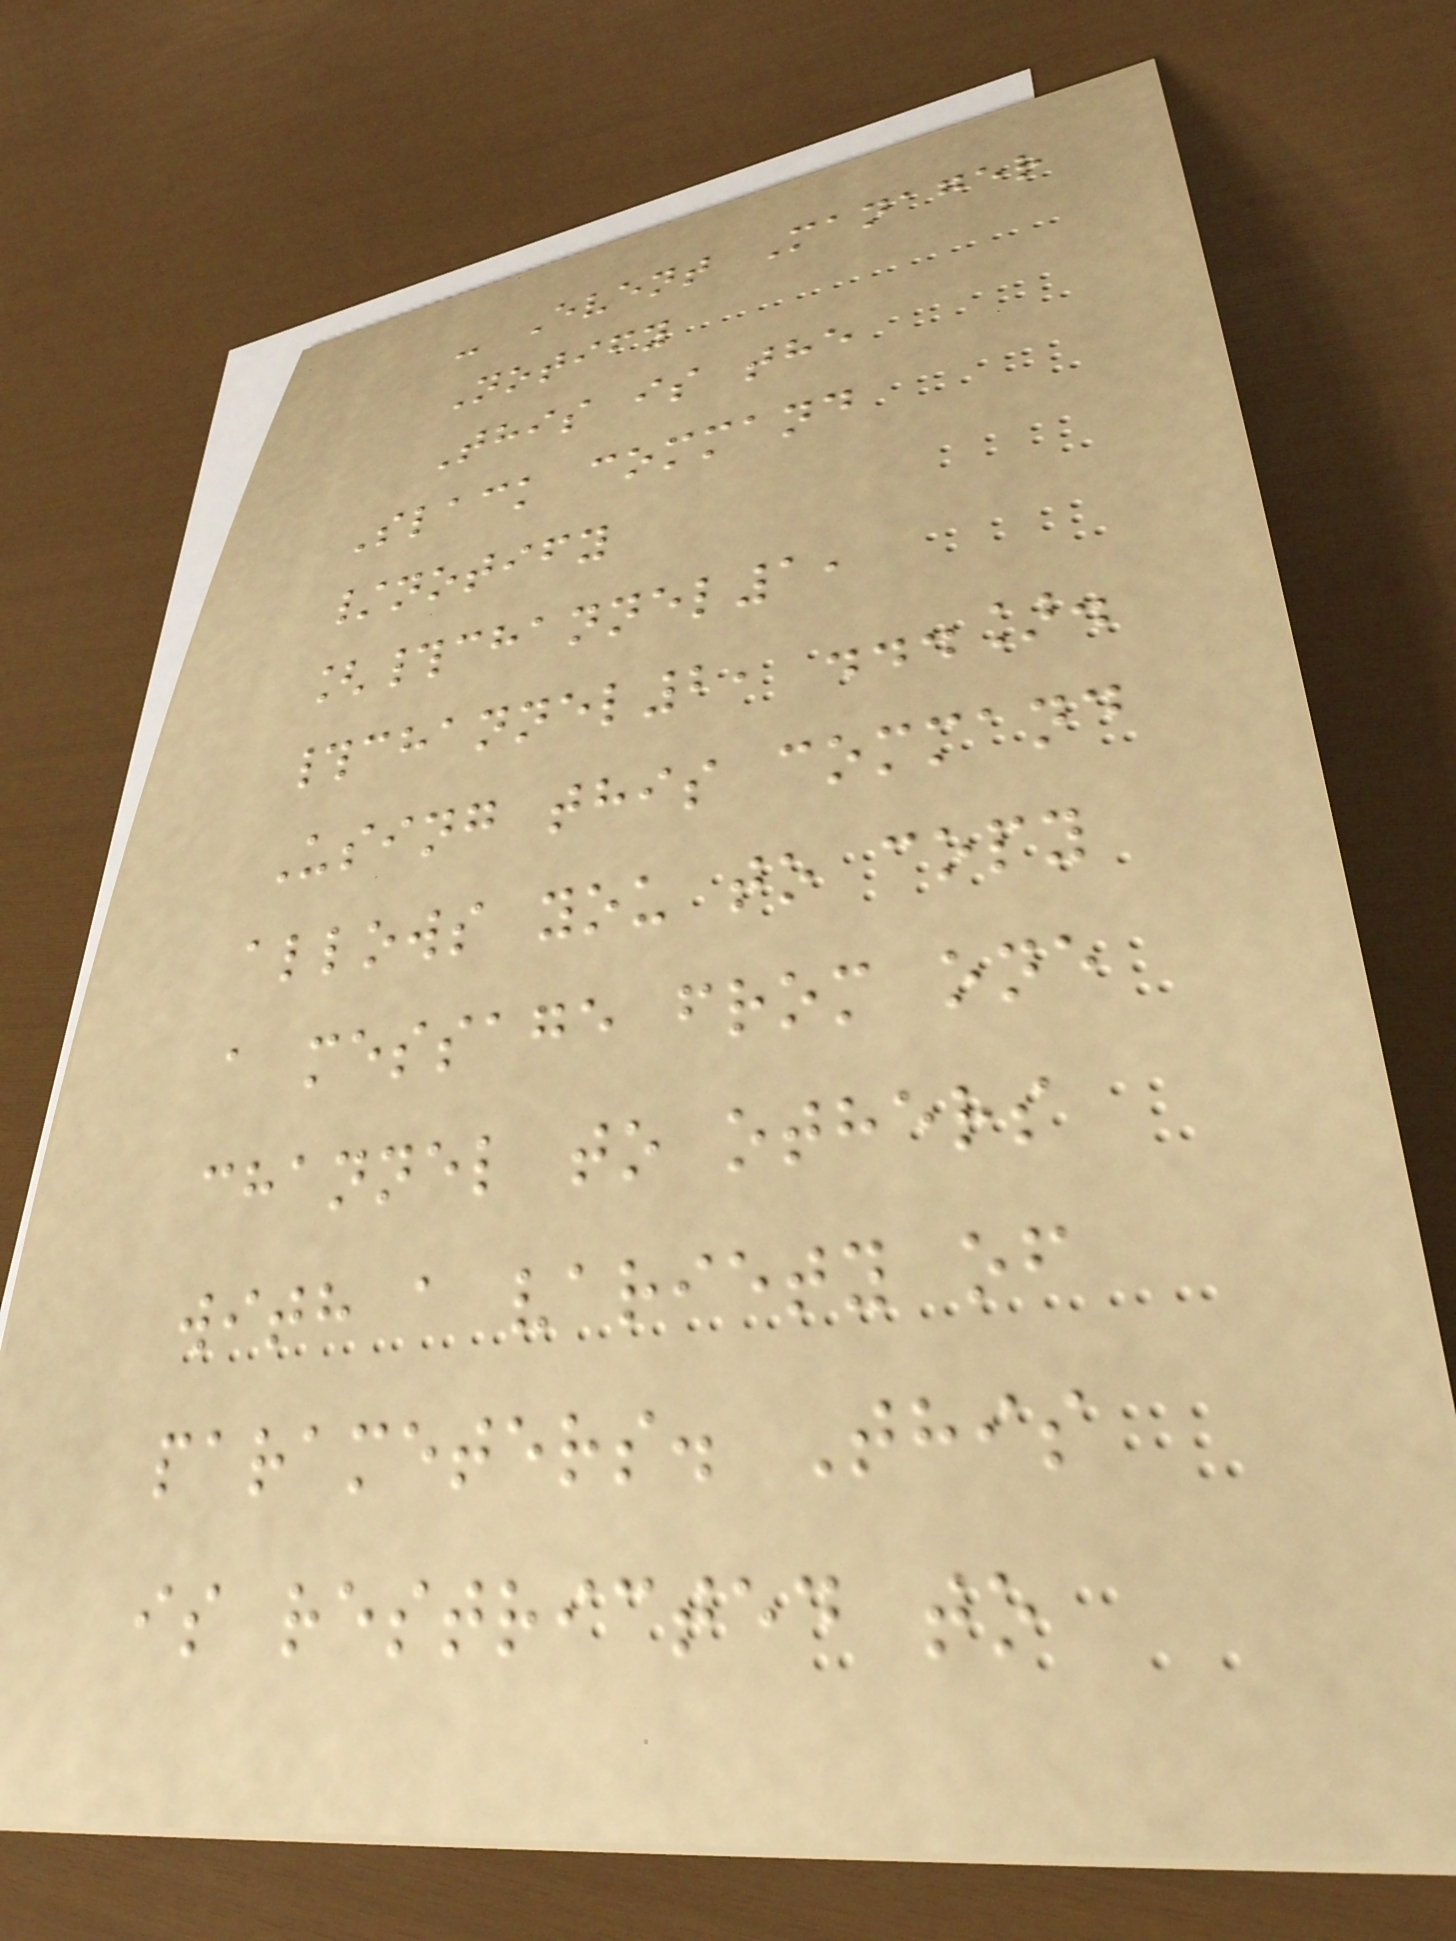- Event Manager
Notify
This is the
Slack command
/notify
[#channel1,
#channel2, ...].
Using this command
allows you to copy
a message from one
channel to others
with a variety of
parameters. This
is restricted to
